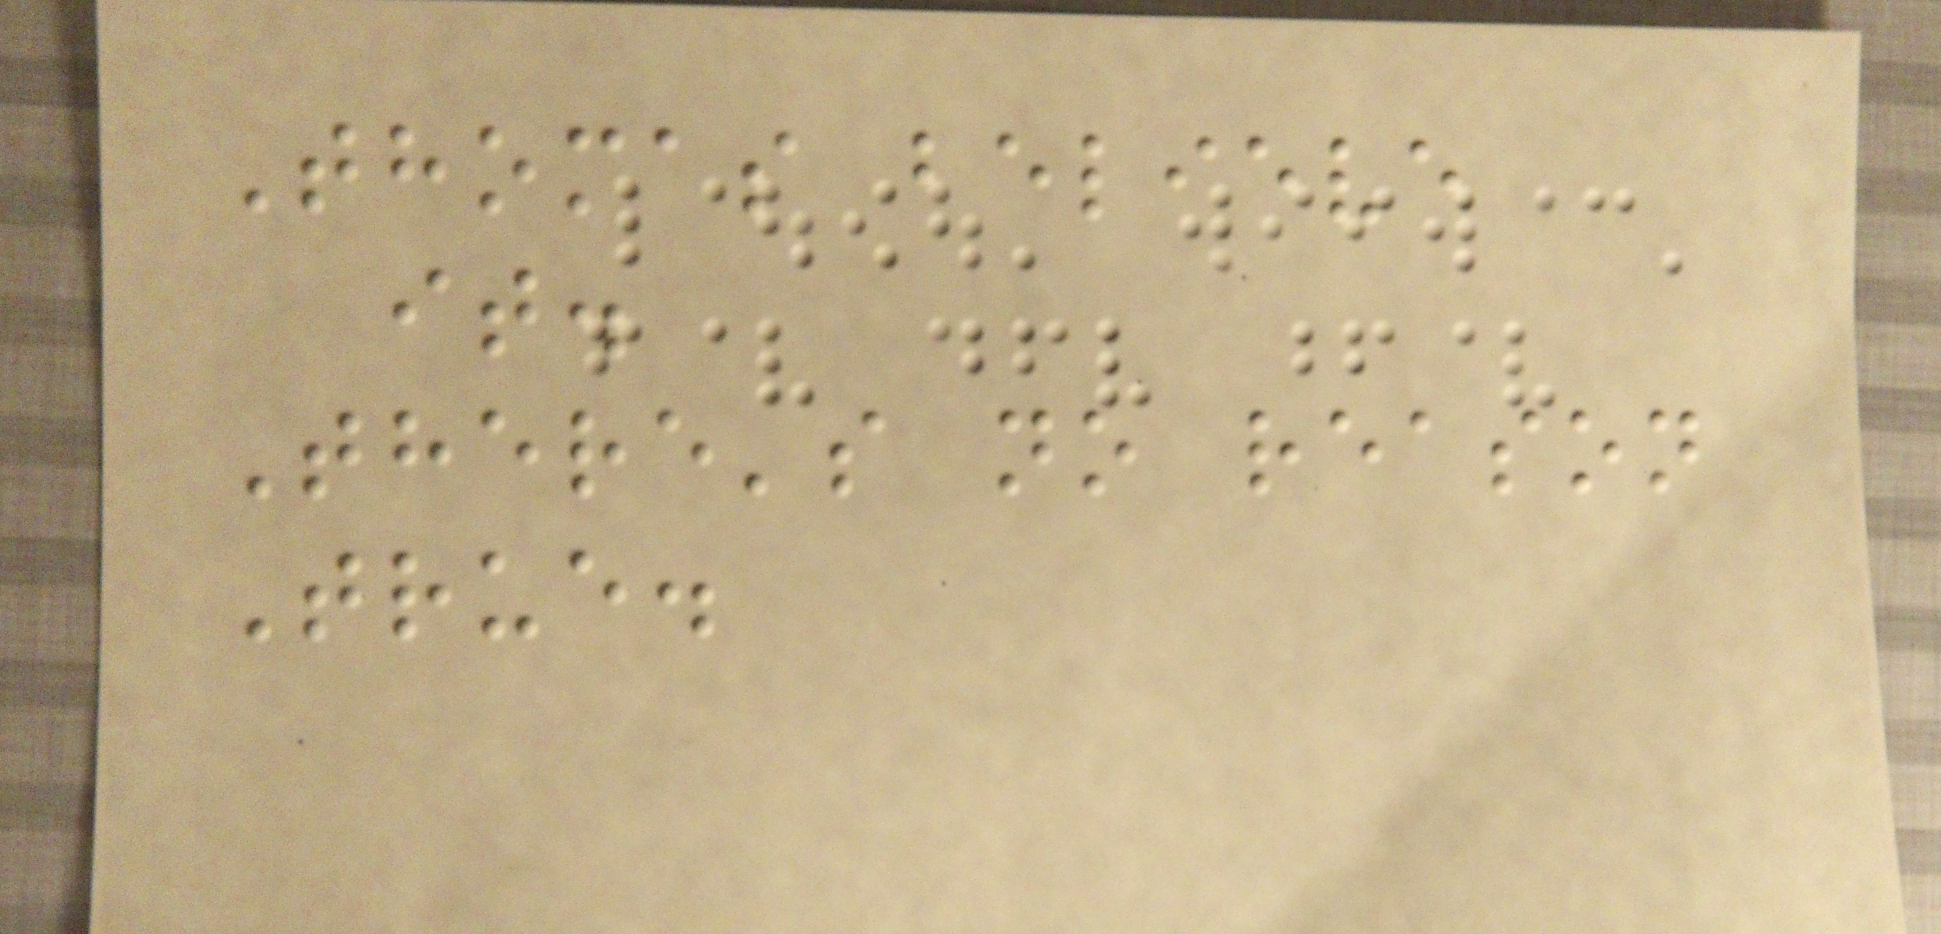Thomas believe
it.
There's no reason
True.
